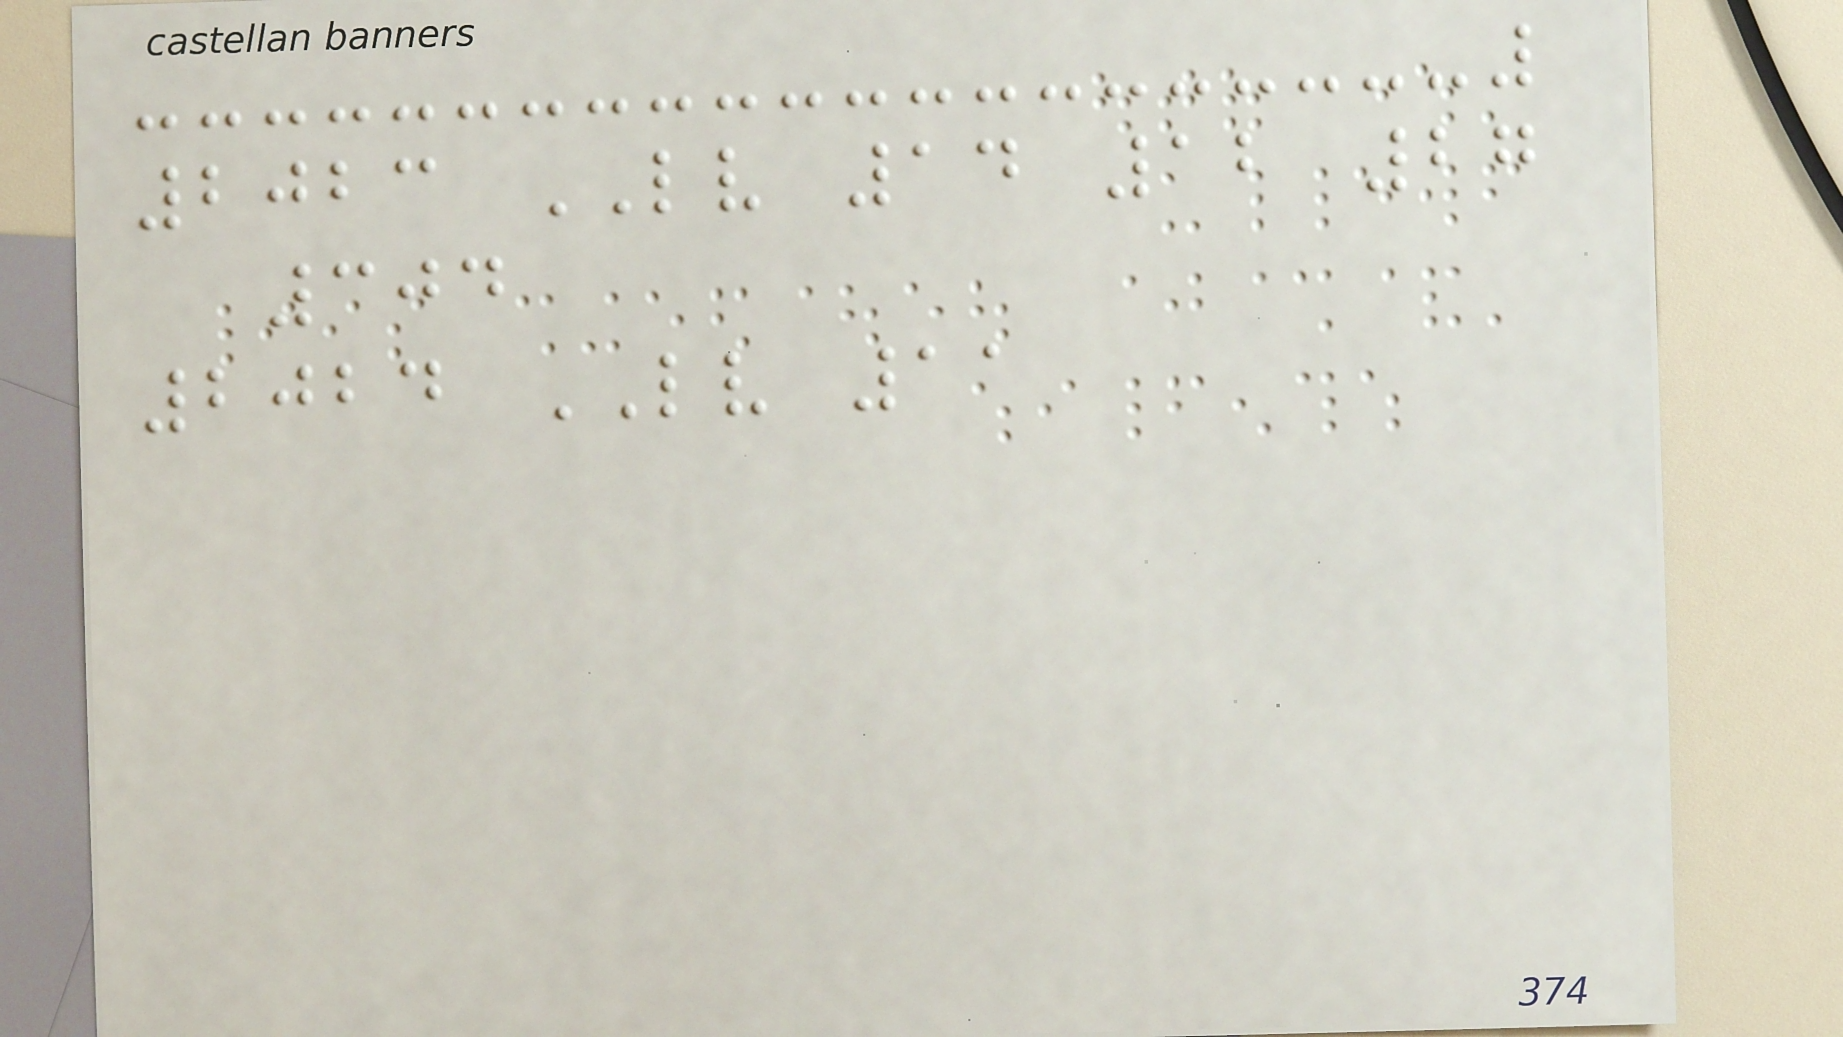2023 LV 14 12 27
304
2024 LV 11
